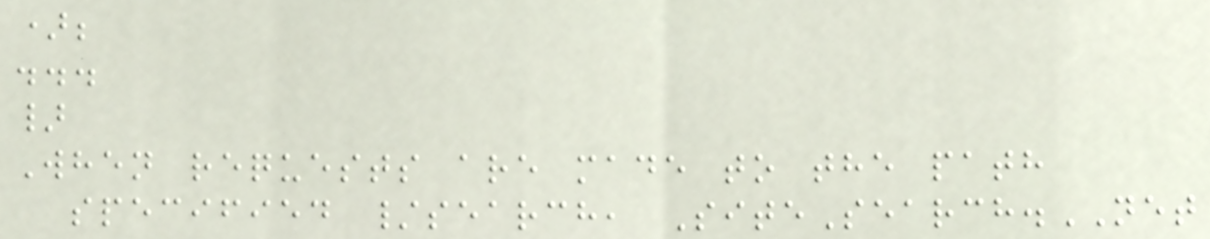);
...
}
When requests are made to the path
specified /search, SiteSearch.NET
